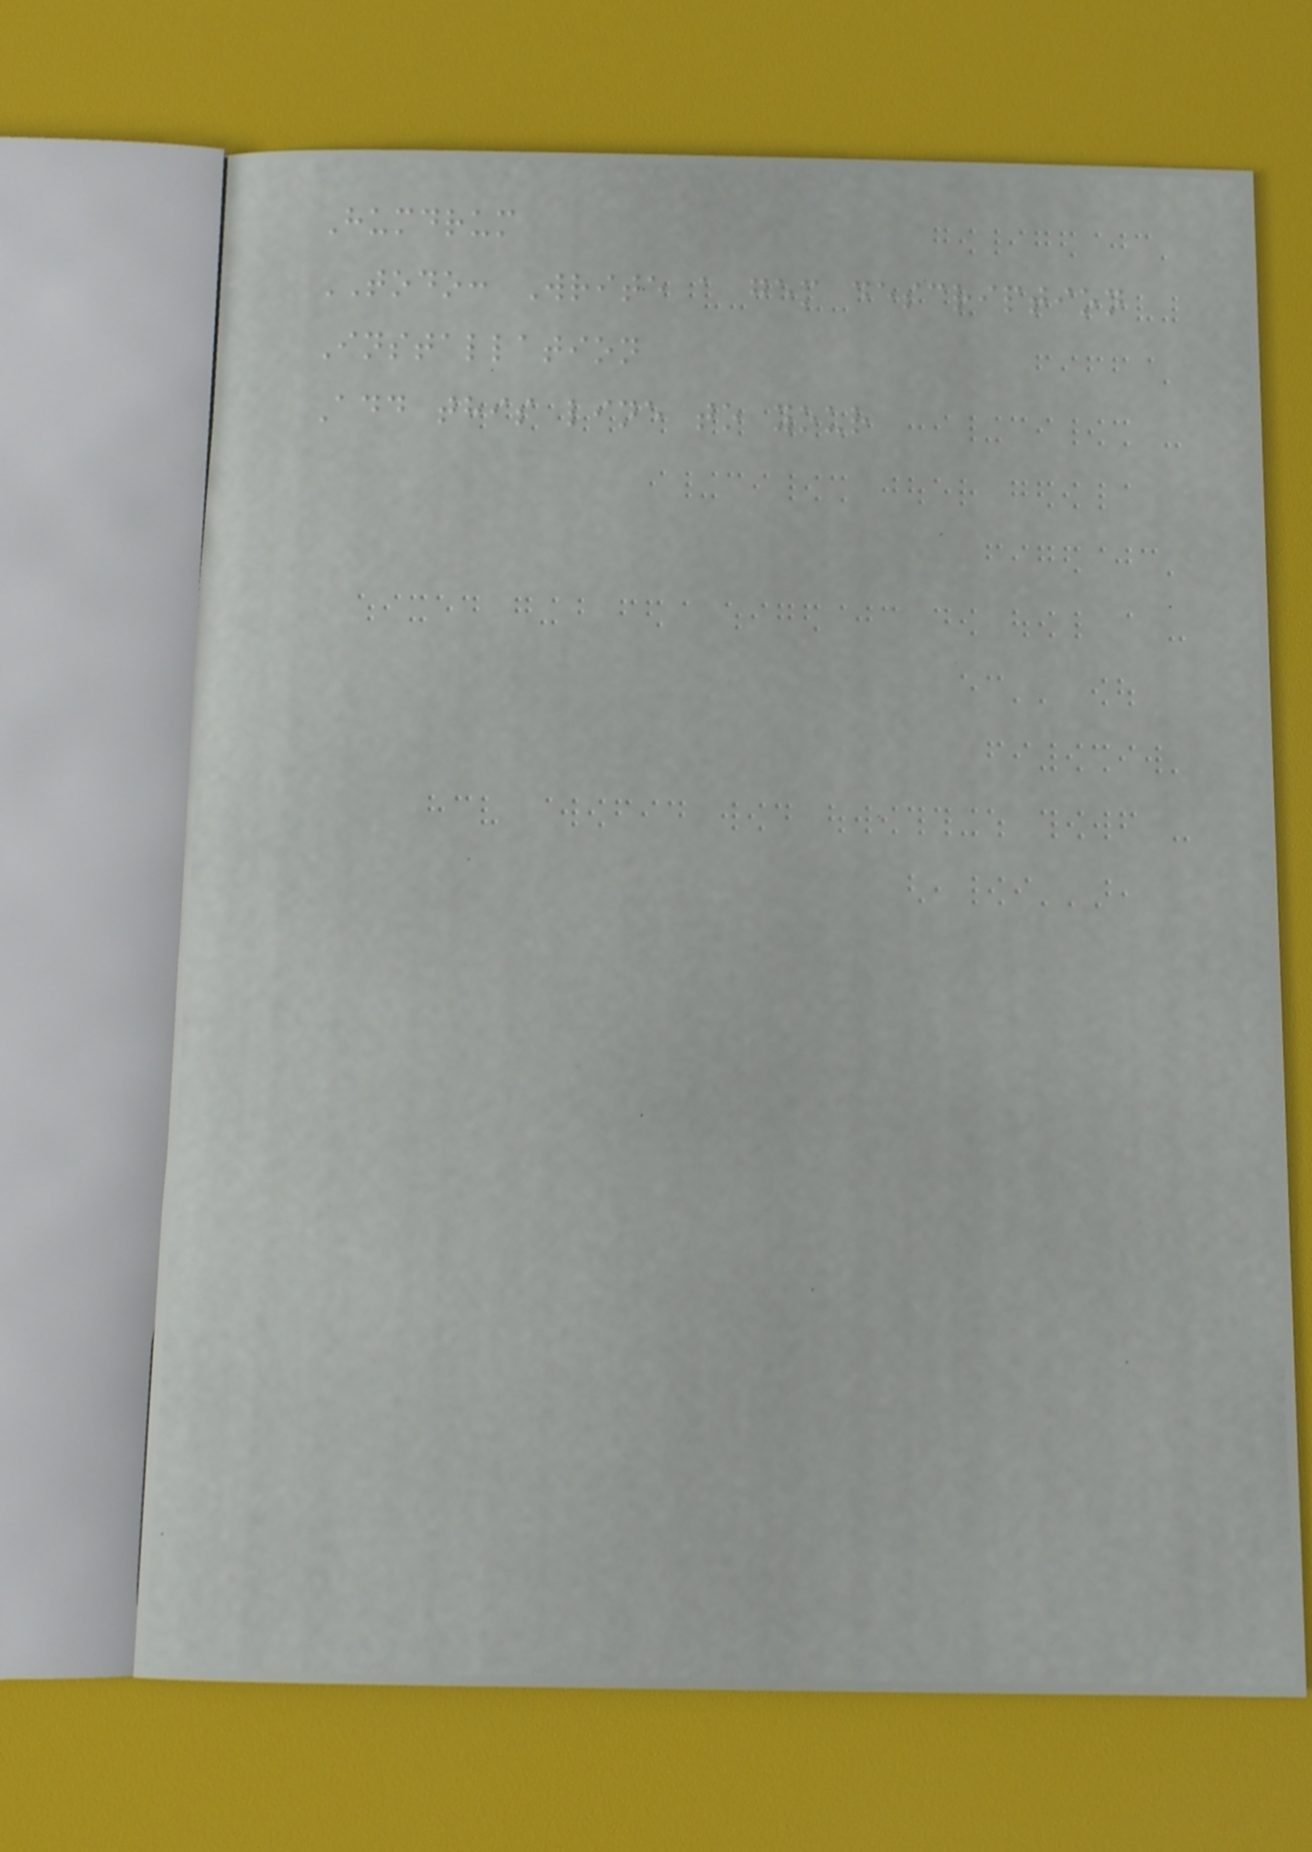Humdrum
TODO: Write a gem description
Installation
Add this line to your
